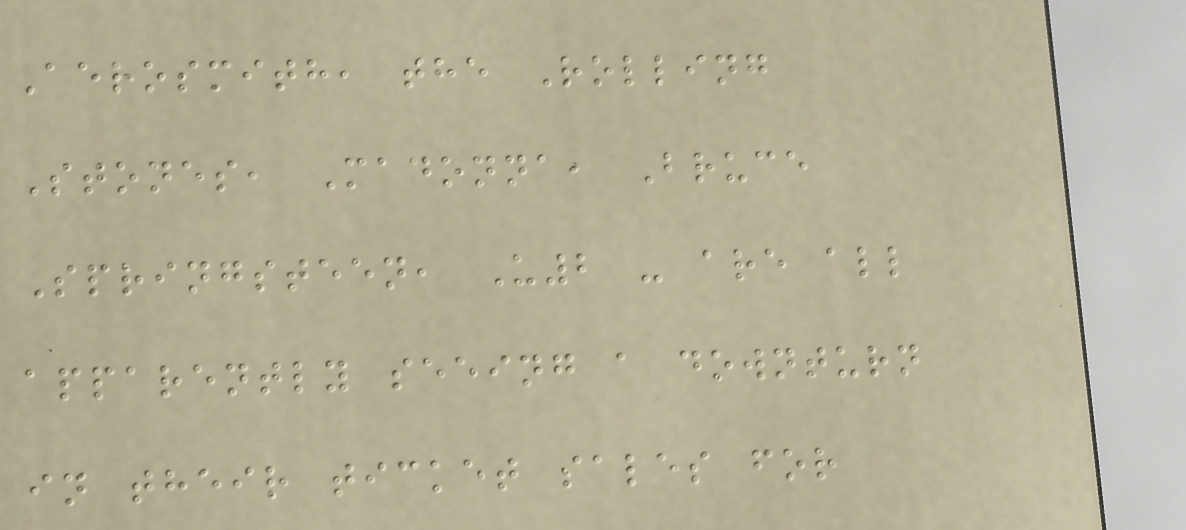Aerosmith, the Rolling
Stones, Madonna, Bruce
Springsteen, U2 - are all
apparently seeing a downturn
in their ticket sales for
